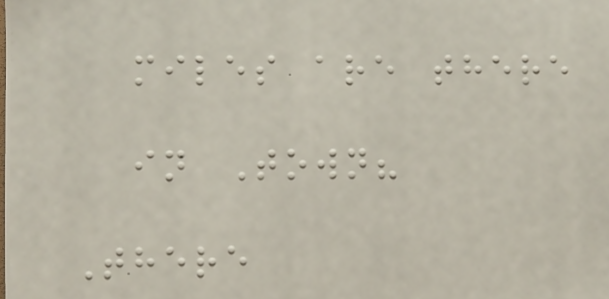miles are there
in Town?
There
